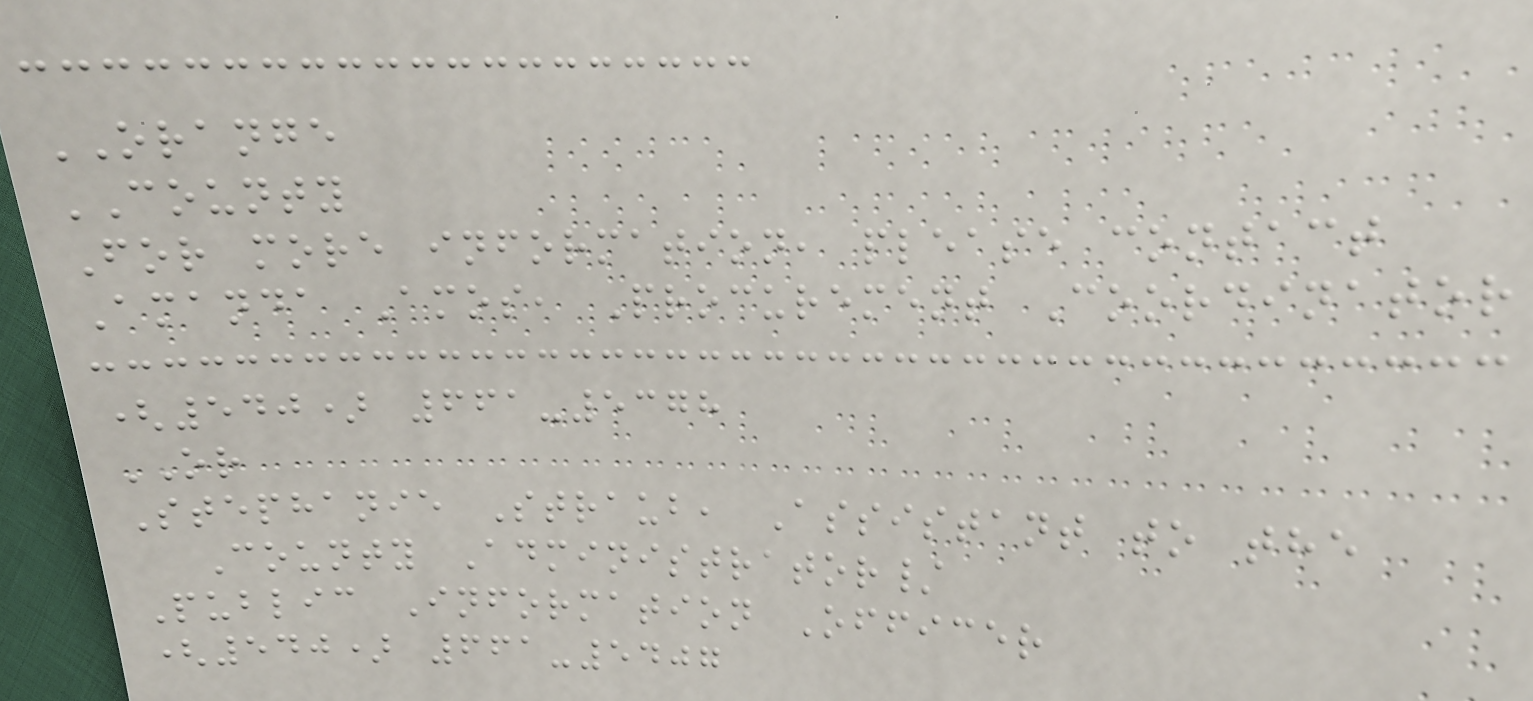ORANGE
COUNTY
For more information, please contact
Amanda Amos, Procurement Coordinator
(540) 661-5378
OR
Stephanie Straub, Assistant to the
County Administrator/
Public Information Officer
(540) 661-5407
